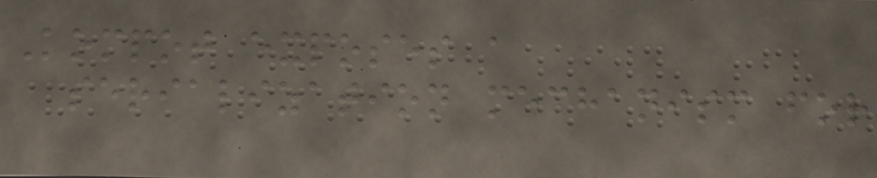Kompot exposes a
serialization mechanism for
